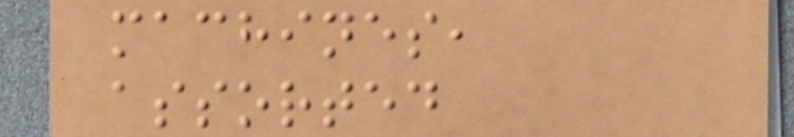machines,
assorted
